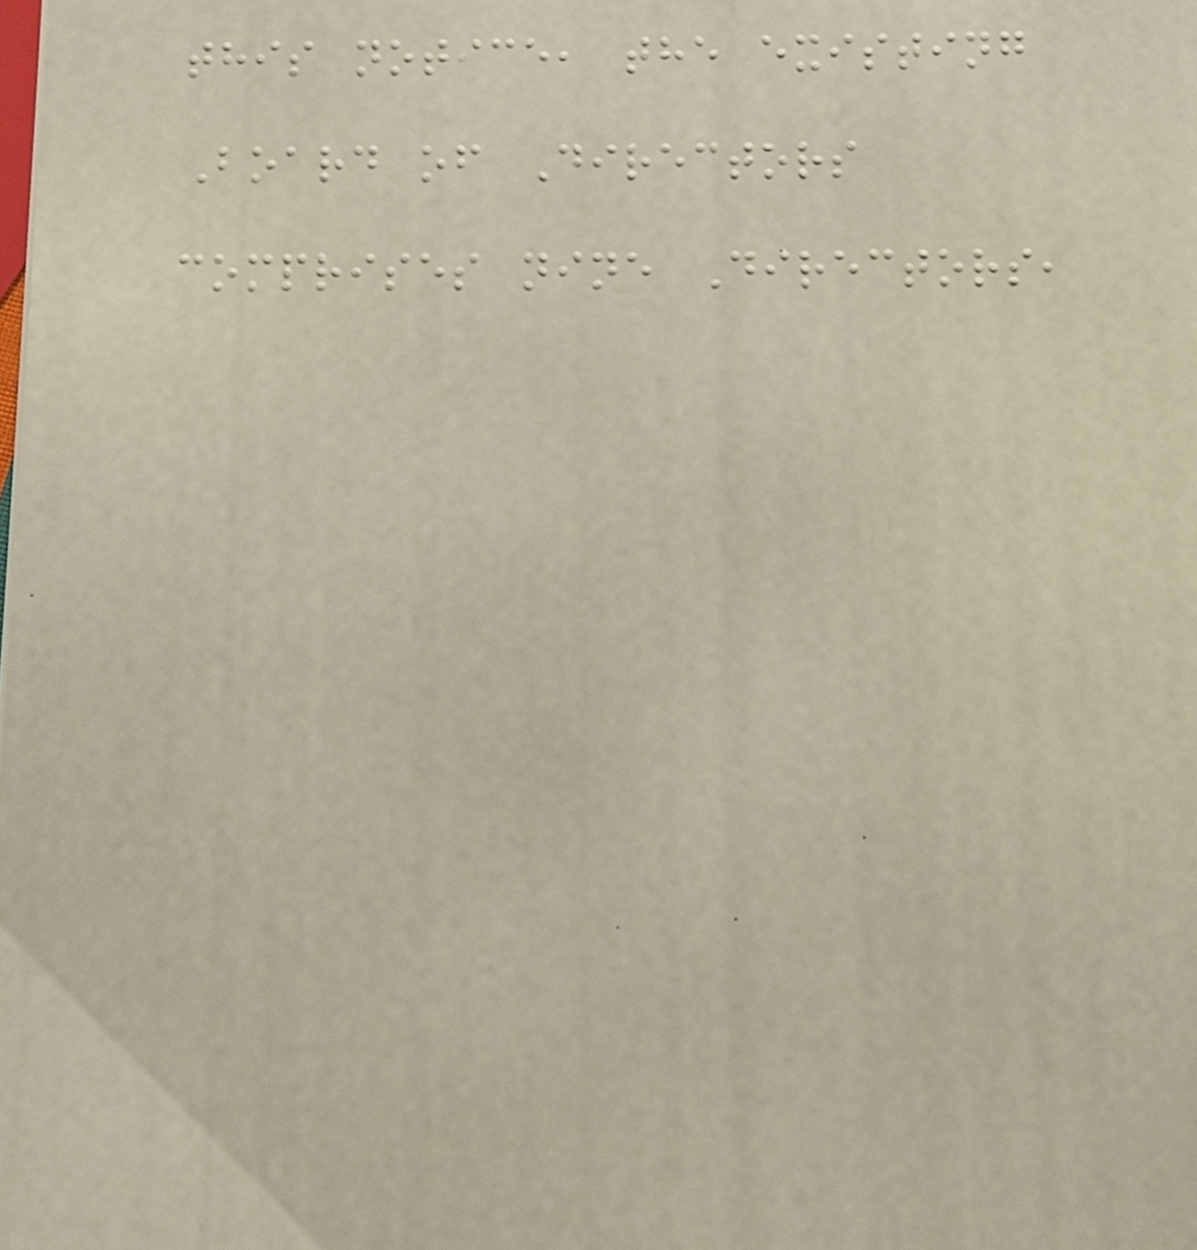this notice, the existing
Board of Directors
comprises nine Directors,
